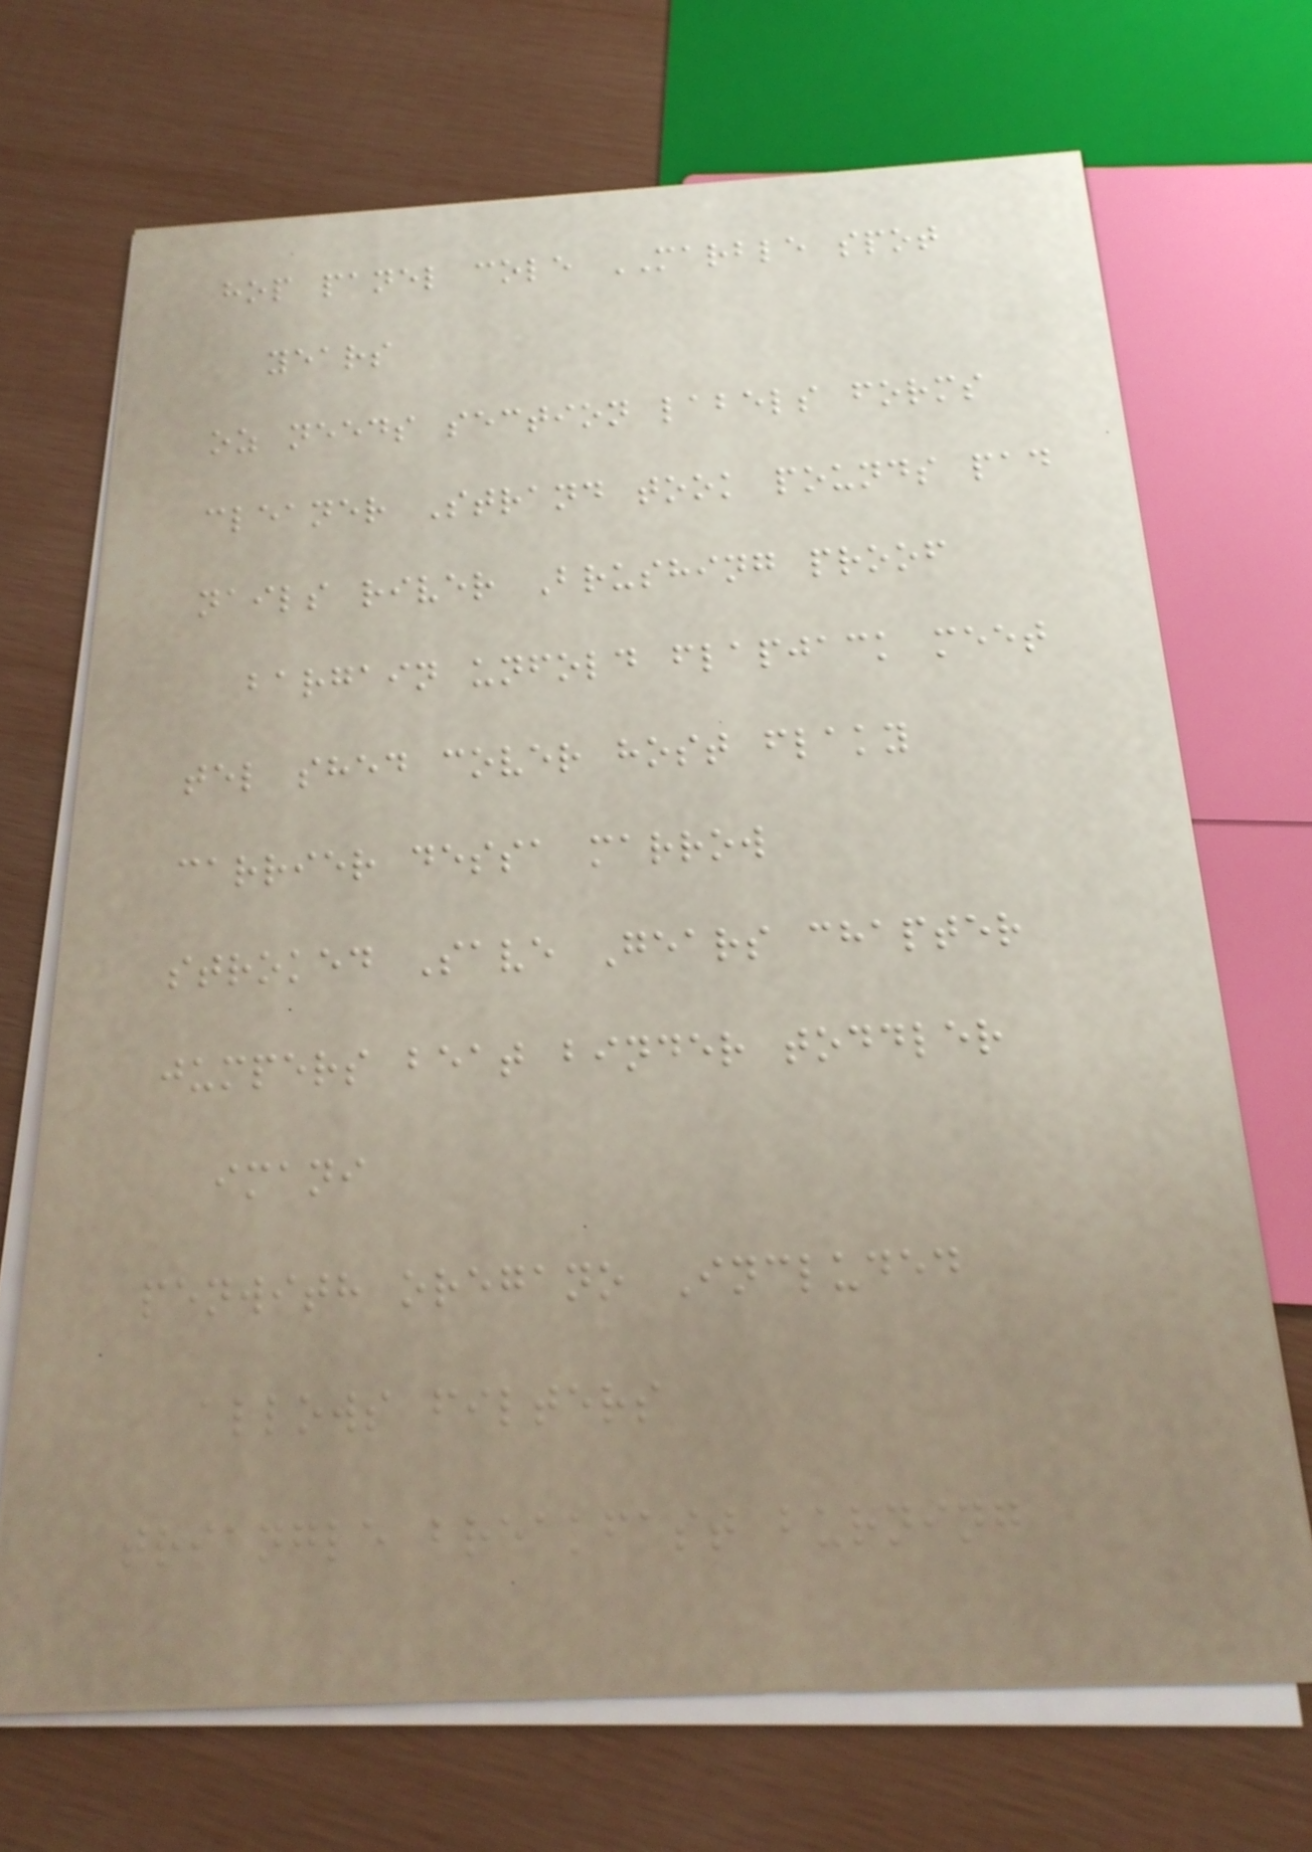hop panel cole MARBLE spot
years
oz needs section labels forms
cleaner Strand took pounds pad
nails river Brushing proof
bargain unfold flapjack meet
tel shed cover host flaky
carrier dessa marrow
stroked Save Gears chapter
jumpers beat binder toddler
imani
penwith oregano Included
allows filters
triangle breakfast burning
